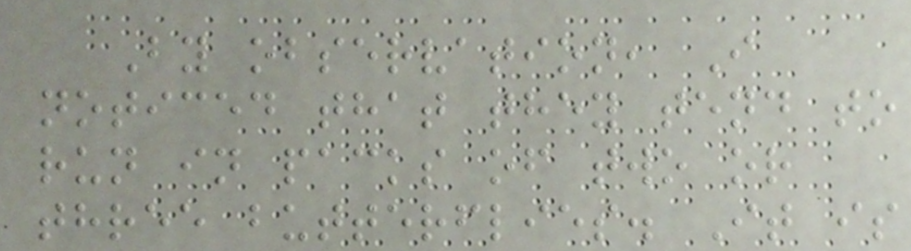By observation, I
noticed that they tend to
run in packs of two or
three butterflies. It is
